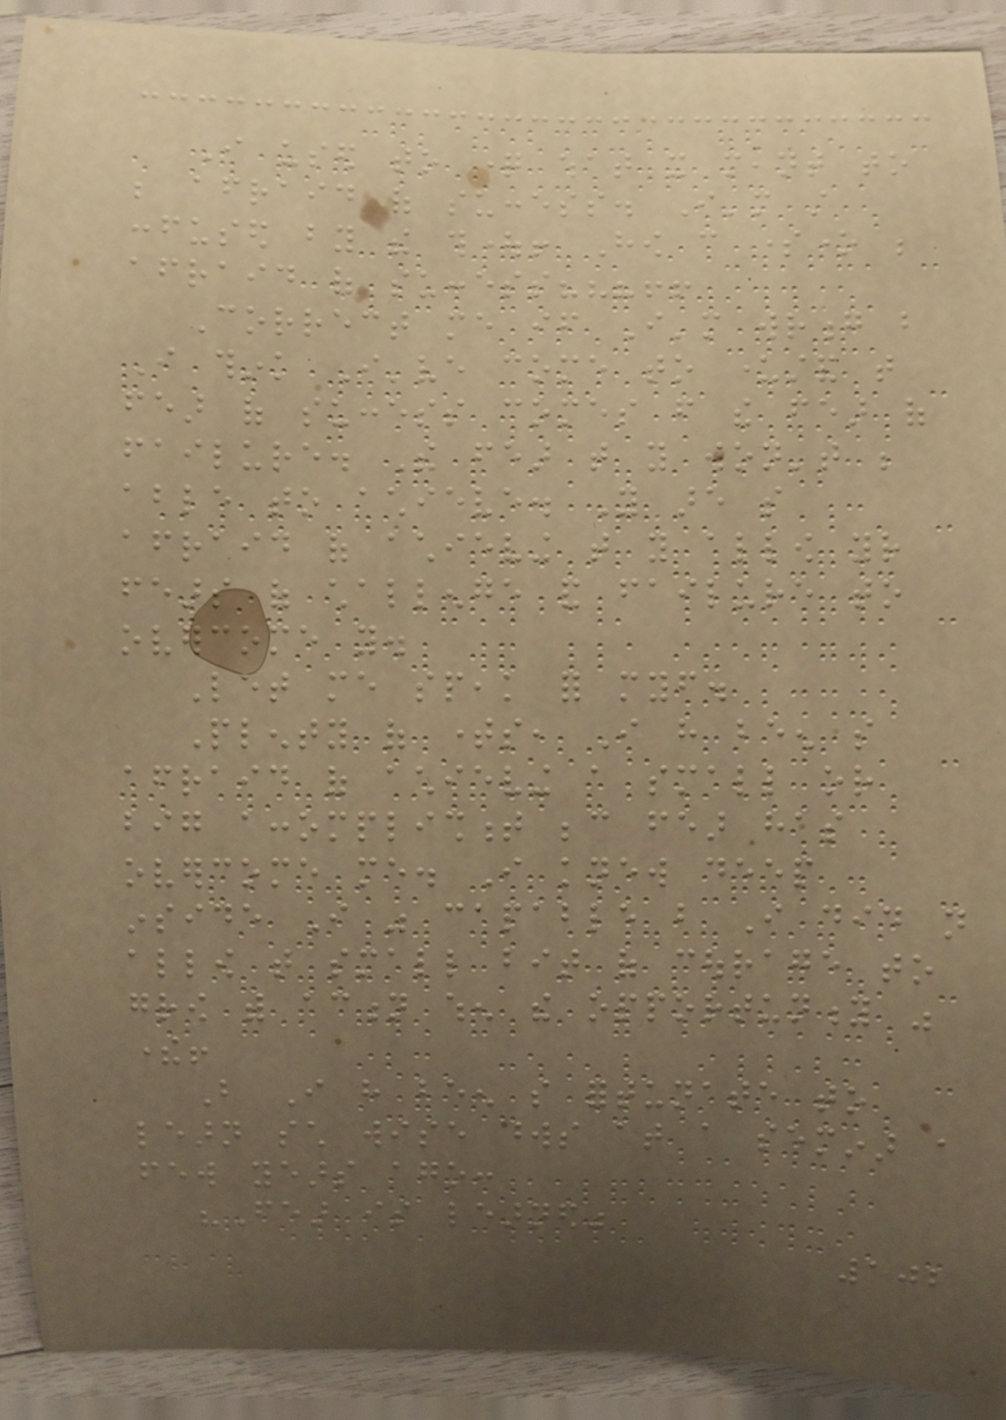I used to question what it meant to
be afraid of success. I'm still
confused by the thought! How can someone be
afraid of success???!!
Correct me if I'm wrong but
I think I've come to understand that
fear of success comes from the fear of
failure. The fear that you won't be
able to achieve. You are so
afraid of achieving that you allow your
fears of challenge and failure to
overcome you.
Let me speak for myself.
Plenty of times, I have been so
afraid of achieving a small or
big accomplishment because fear has
overcome me. I knew deep
inside I was capable but I did not
allow that small bit of courage to
grow with action when the opportunity was
there!
But I have been so fortunate to
learn such wise words at a seminar a
few years ago:
"Fear is learned"
102
